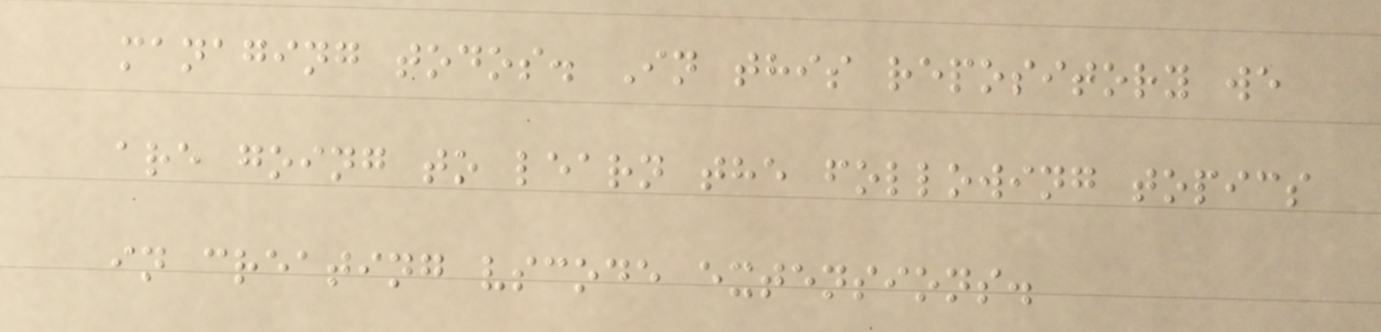managing todos. In this repository we
are going to learn the following topics
in creating vscode extensions.
